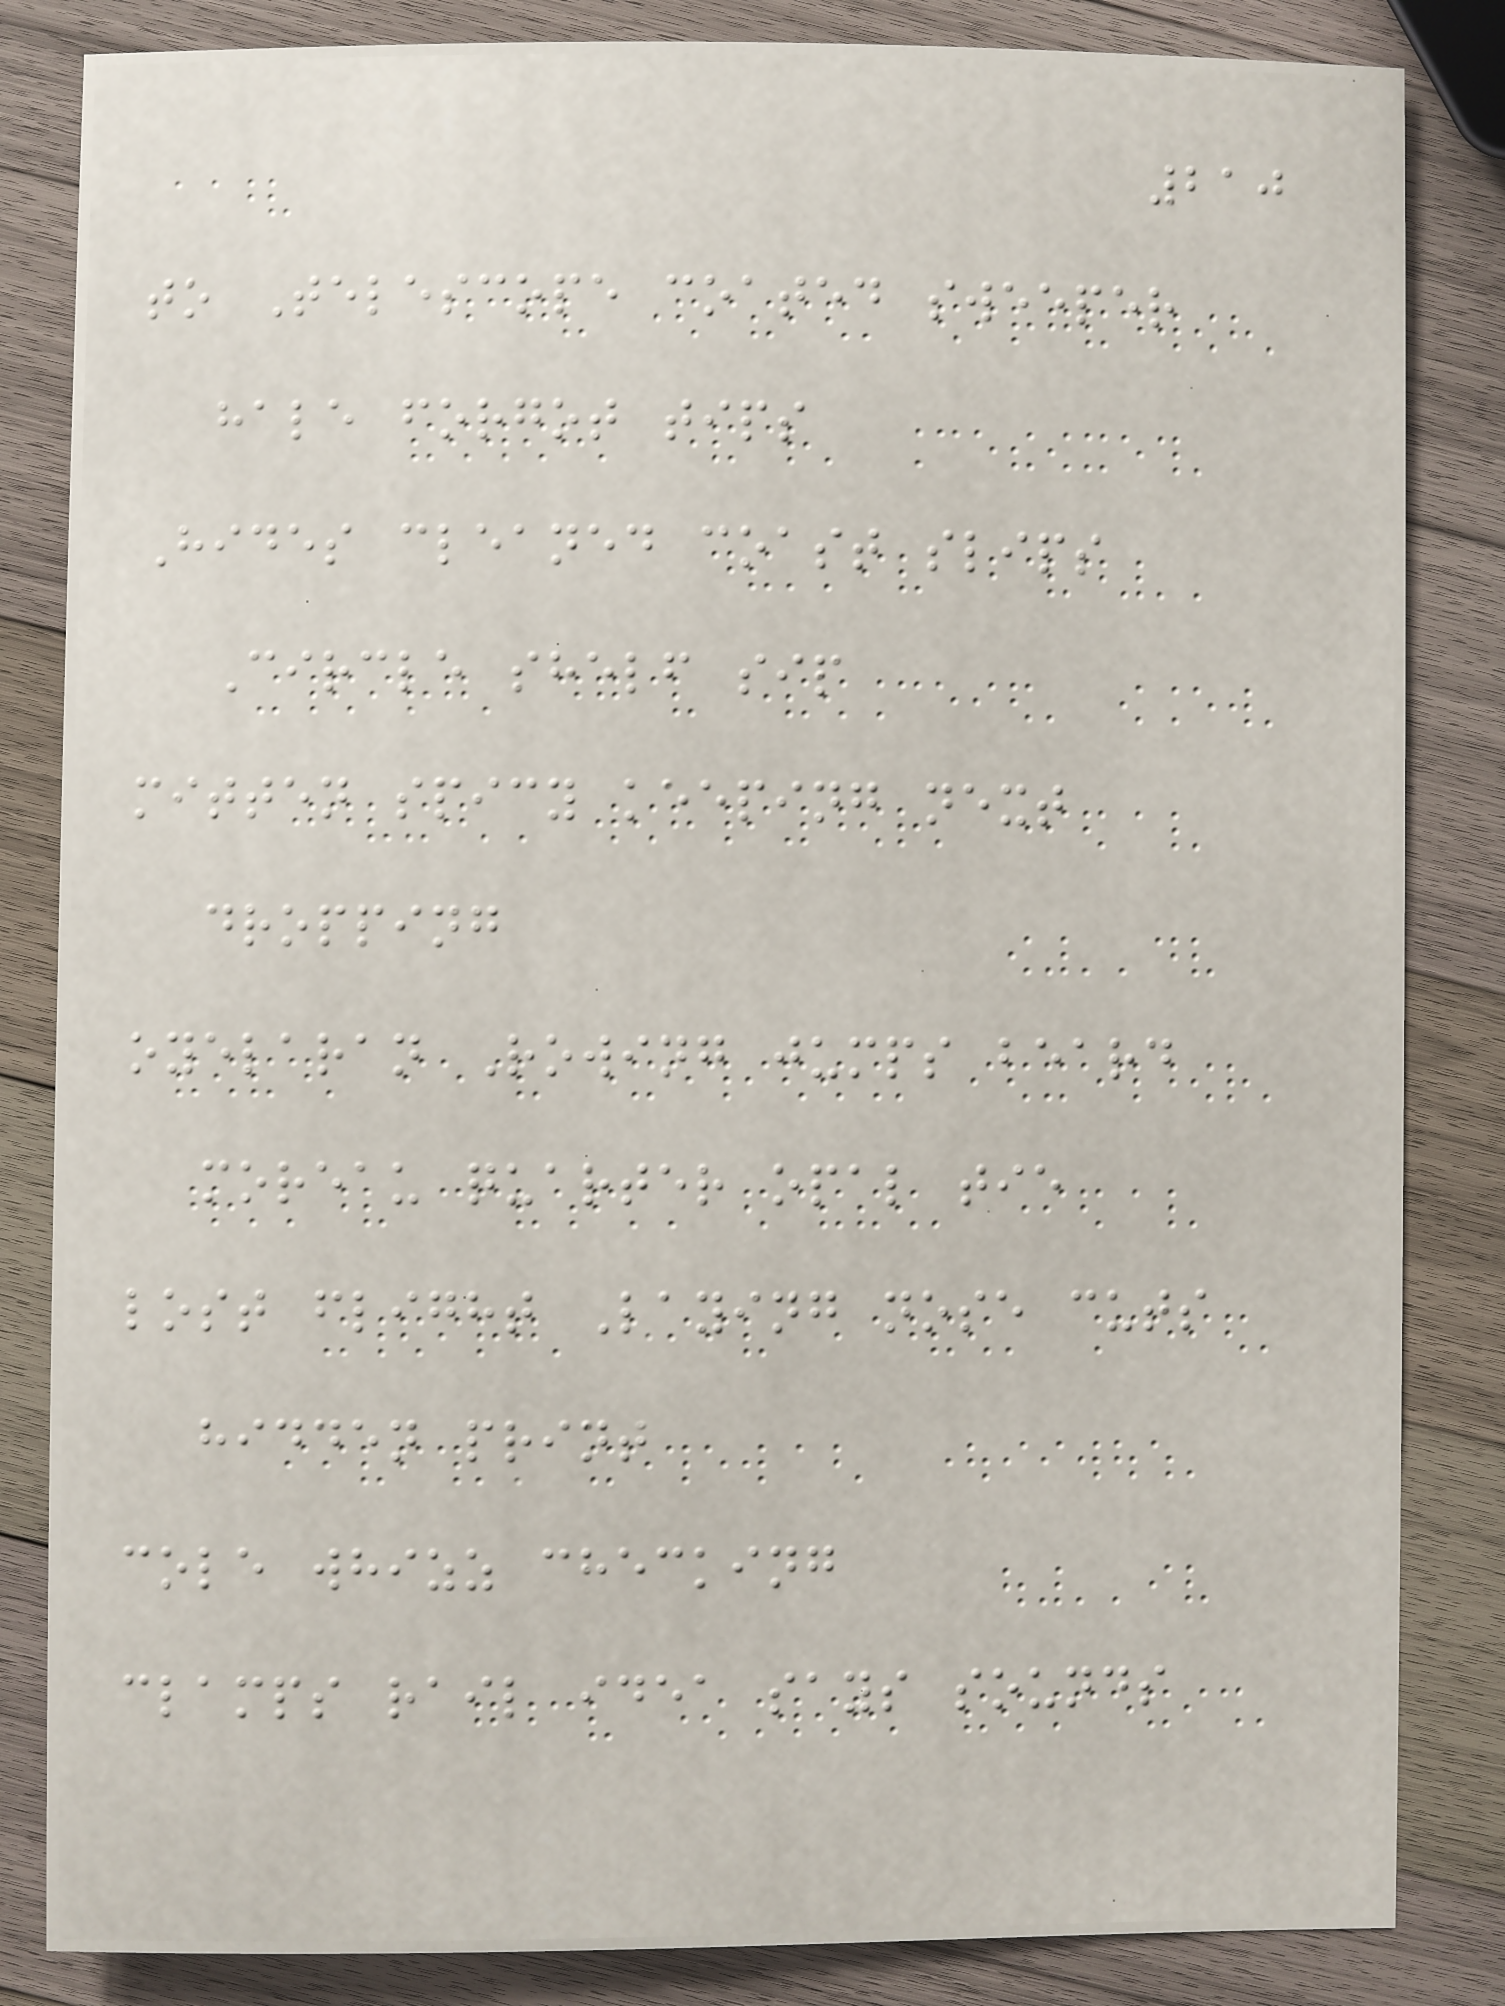210
to Telescope coated sweeper
hale forgot tips
Hides cleaned coast slips
Circle shelf sip
mitten spicy keeping next
dropping
oyelaran Rowing jumps beard
moreau quarter opal tie
lost flight Laying nose cuts
hidden print
cole whizz checking
clamps rail idea says sounds
